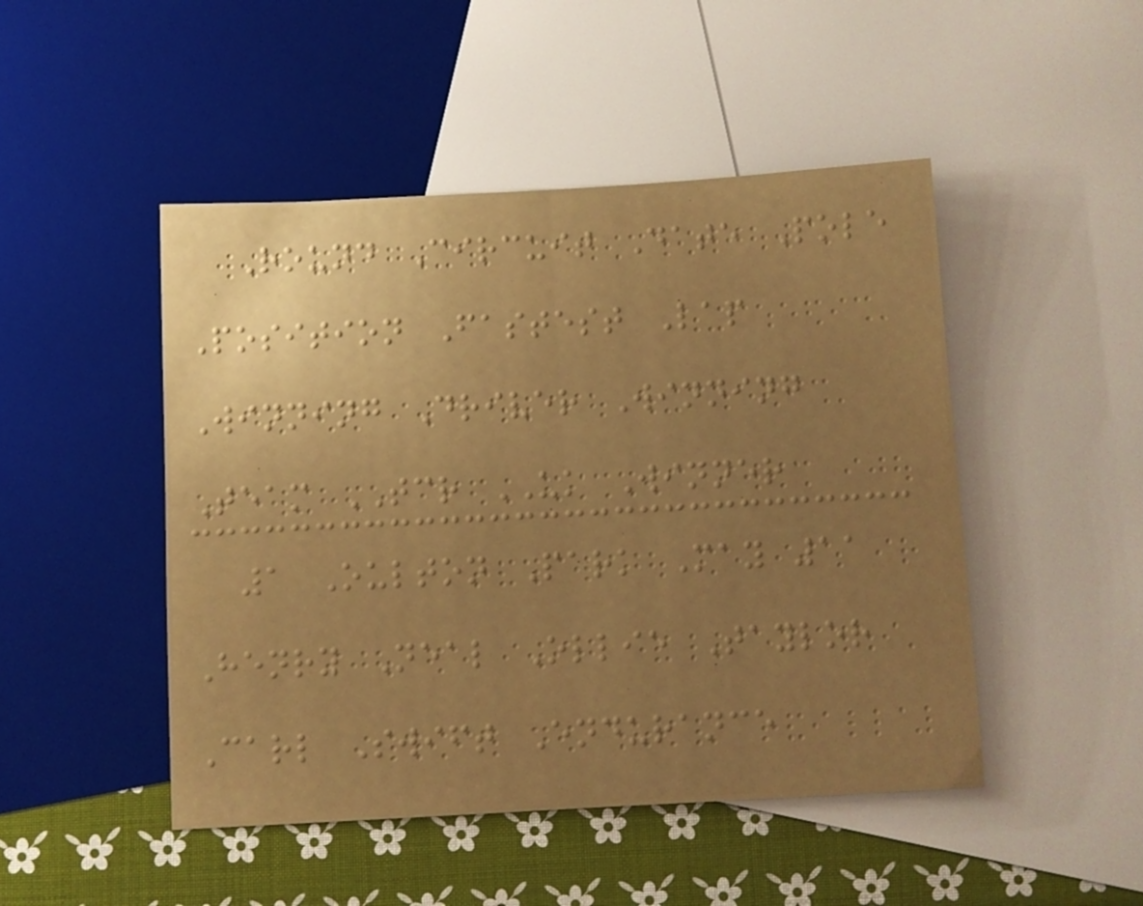Round Circuit Date Pole
Position Fastest Lap
Winning Driver Winning
Team TCR UK Winner
1 Oulton Park May 11
Henry Neal Ollie Taylor
Carl Swift Endurance
